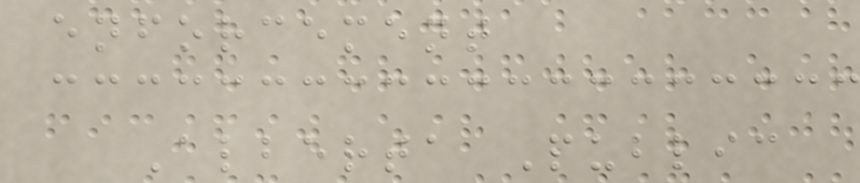enforcement
Alberta Public
